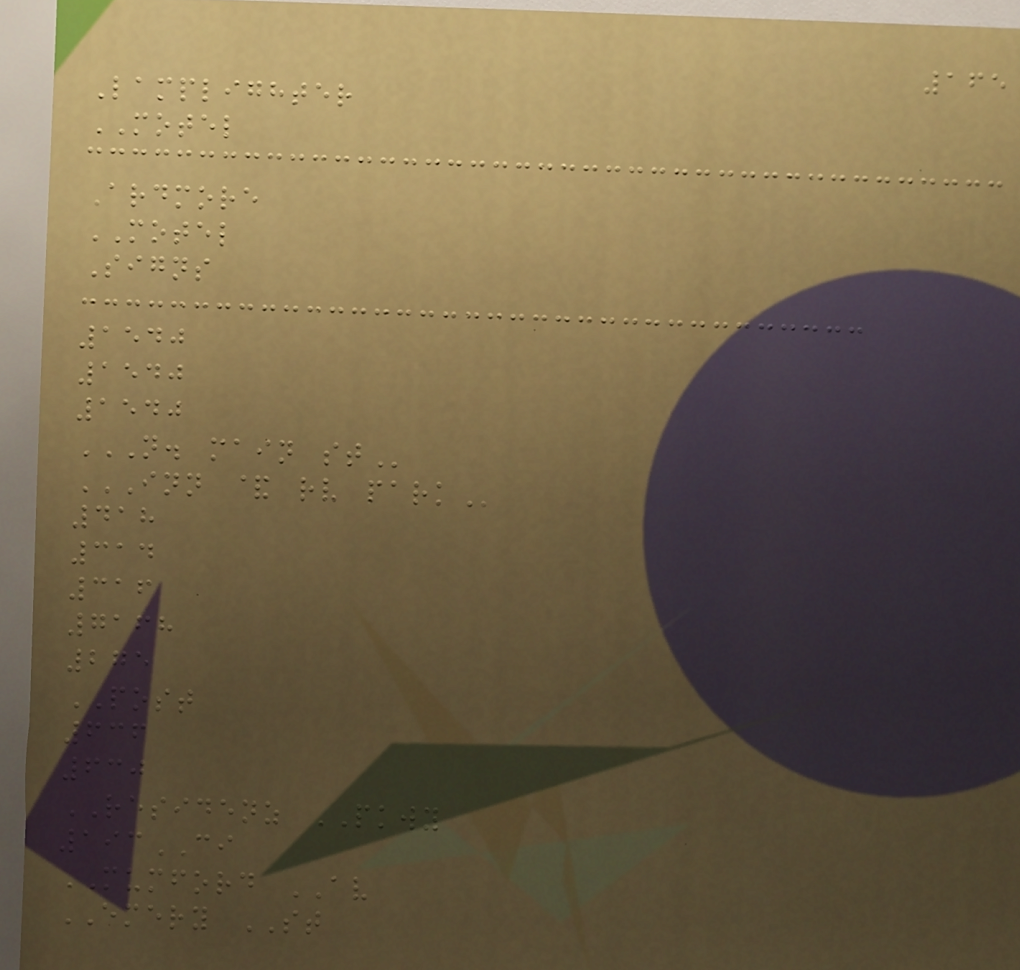165
Lamplighter
MOTEL
Ardmore
MOTEL
Signs
1540
1540
1540
N. MAIN ST
INN & RV PARK
418
314
316
7168
275
POST
636
630
RESIDENZ PKWY
193CI
MUMFORD AV
EMERY ST
